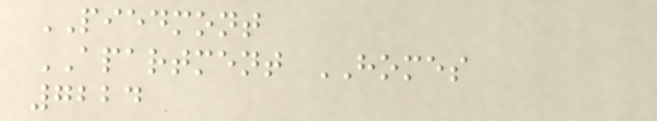PIEDMONT
APARTMENT HOMES
7224
